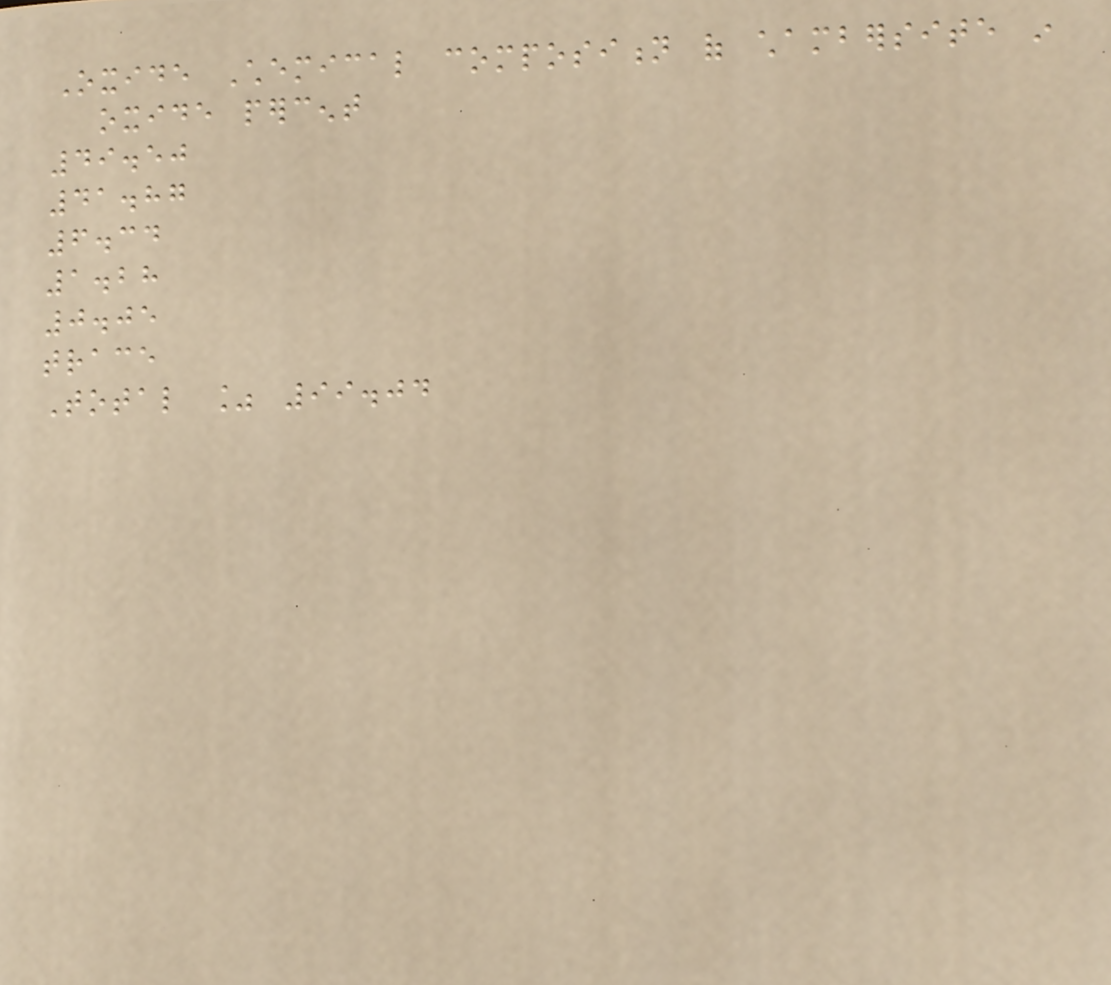Oxide Chemical composition of chambersite in
oxide percent
49.50
41.87
6.34
1.28
0.05
trace
Total % 99.04
